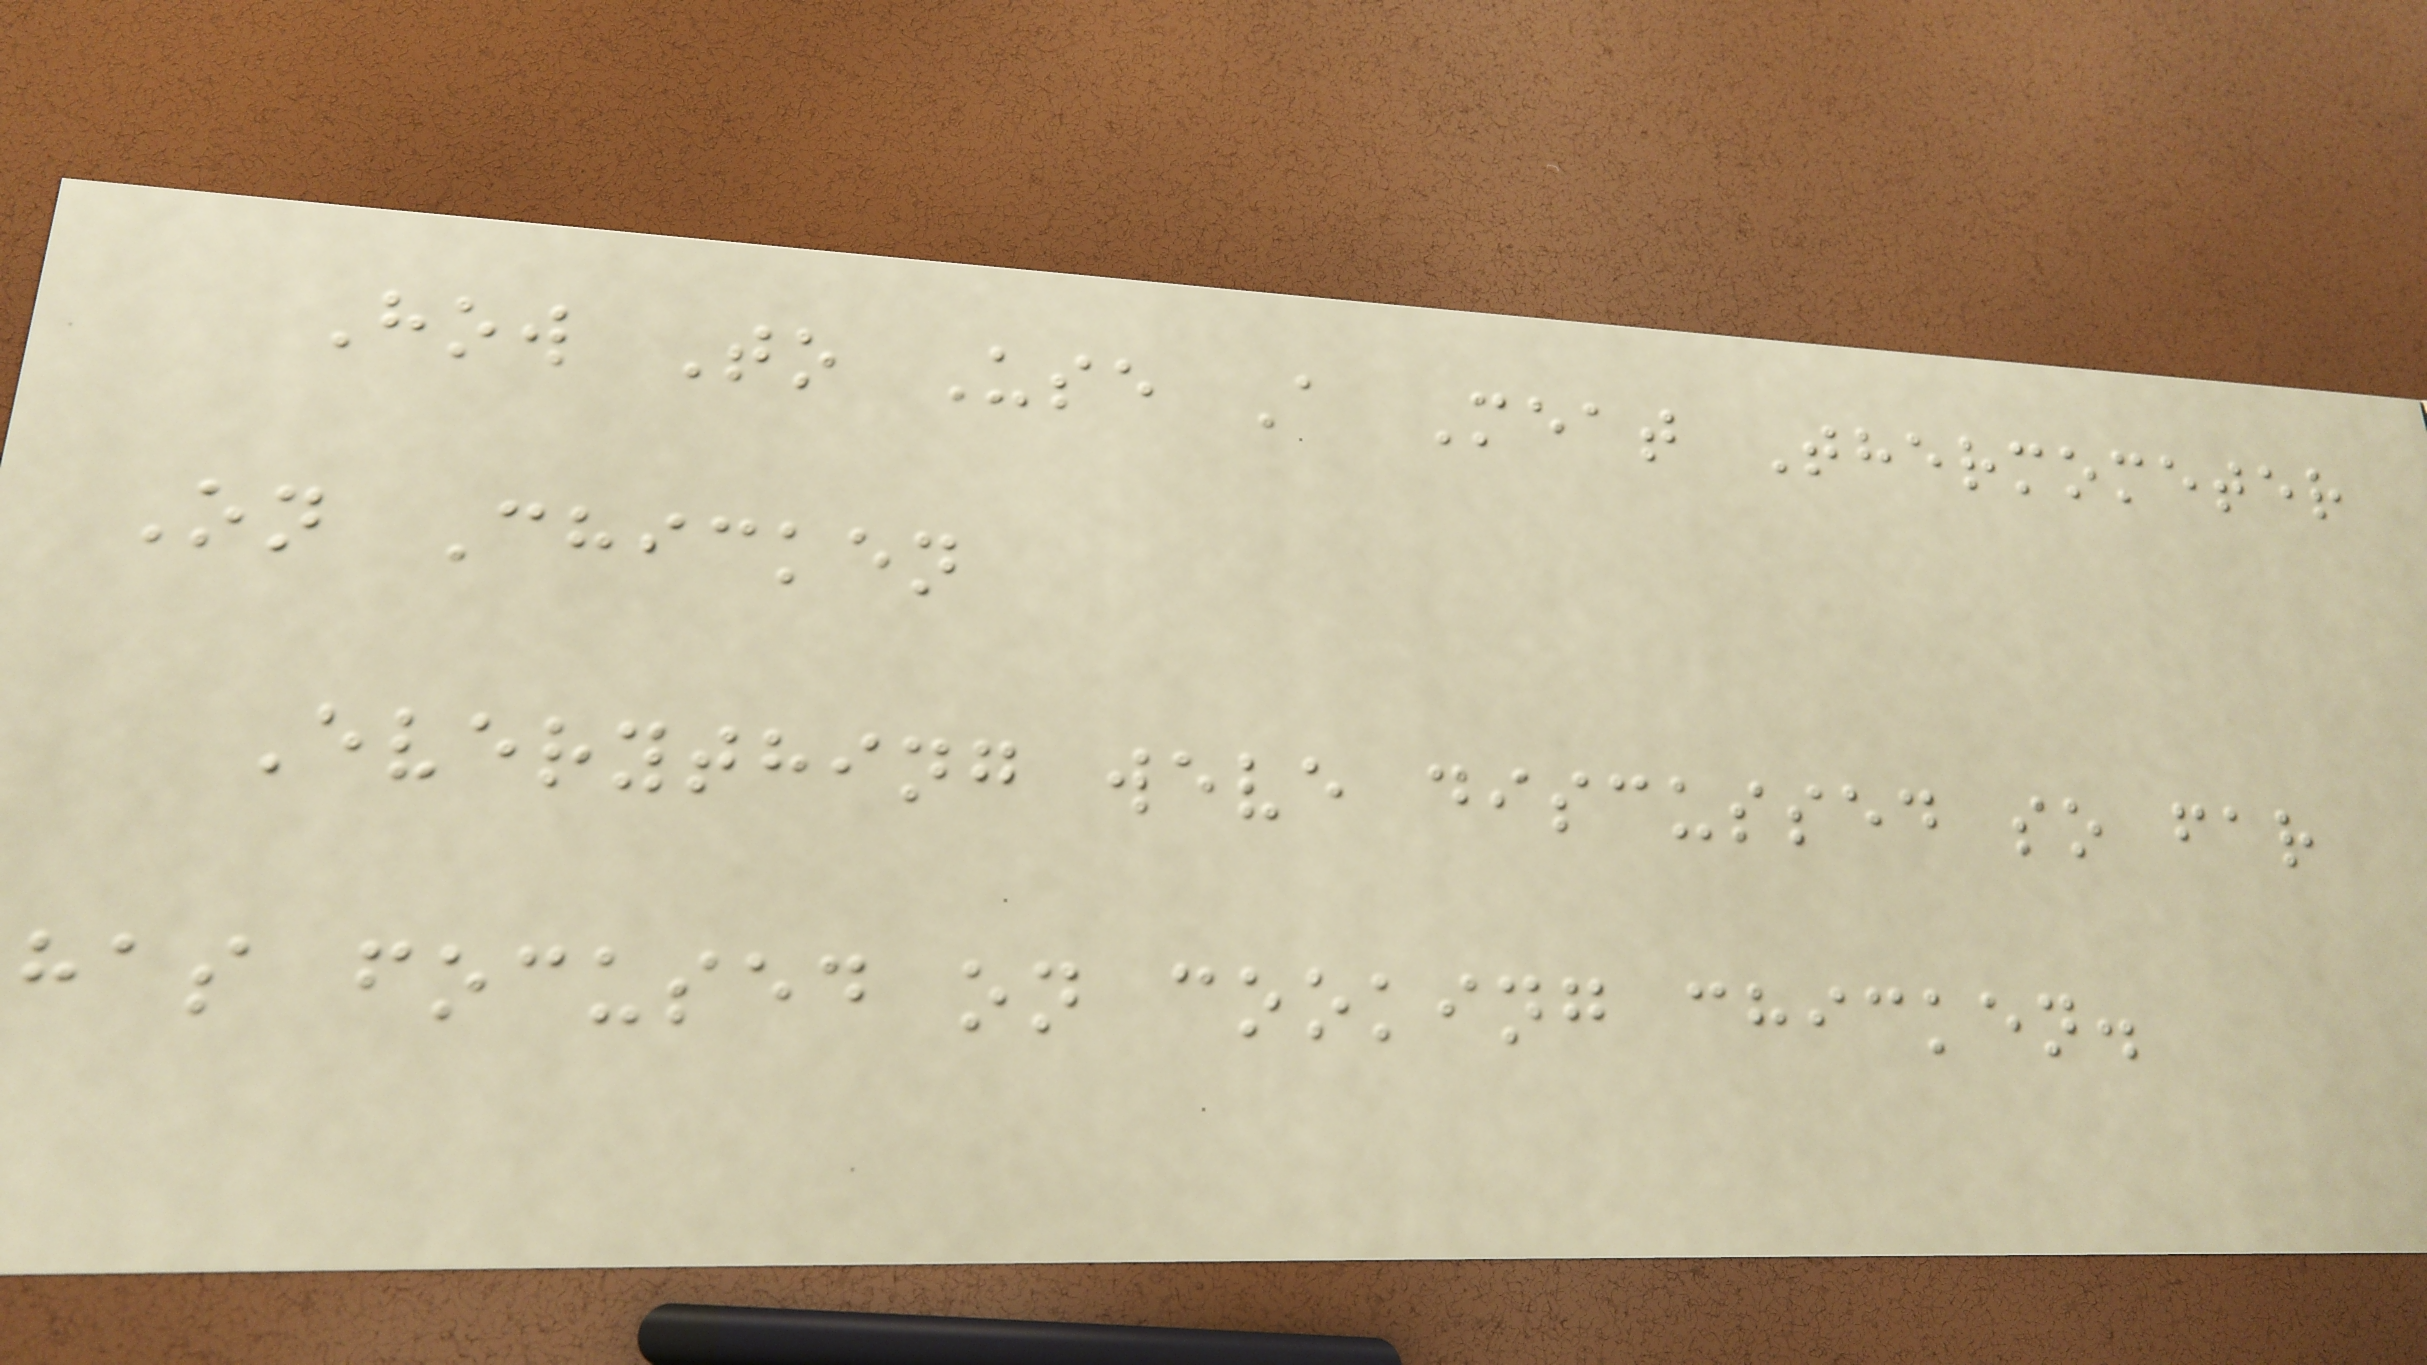How To Use A Meat Thermometer
On Chicken
Everything weve discussed so far
has focused on cooking chicken.
